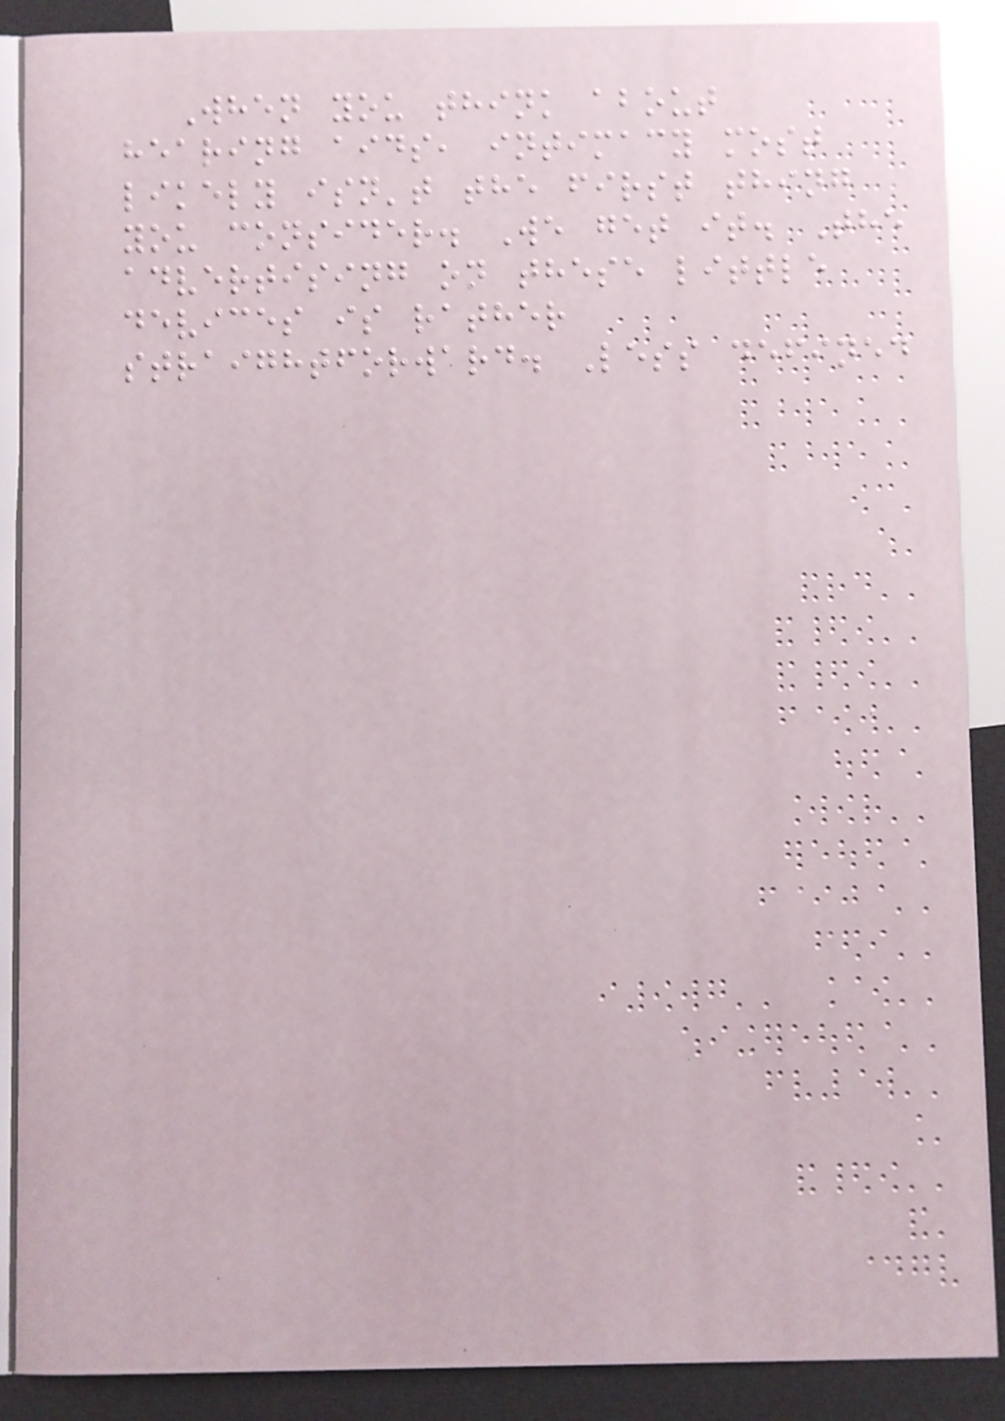When you think about
hearing aids, intimacy most
likely isn't the first thing
you consider. We get it. The
advertising on these little
devices is rather
straightforward. Less defined
